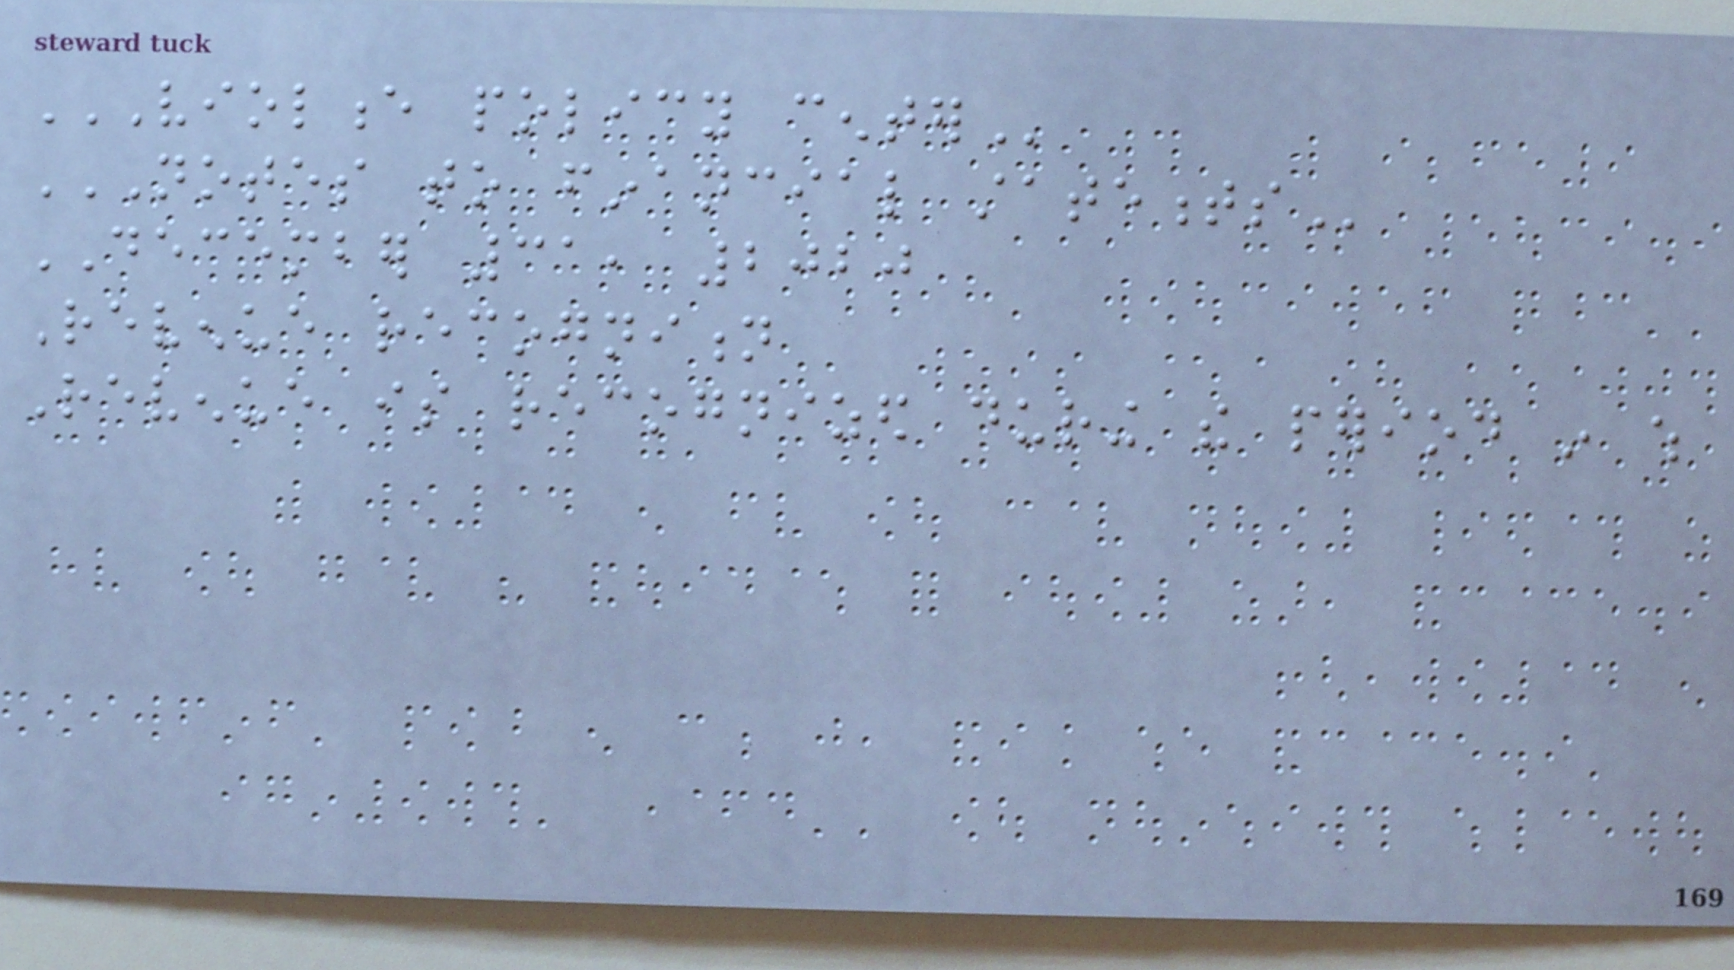VIOLENCE POLICY CENTER
NOTES TO FINANCIAL STATEMENTS
DECEMBER 31, 2020
Revenue recognition
Revenue is recognized during the period in which
